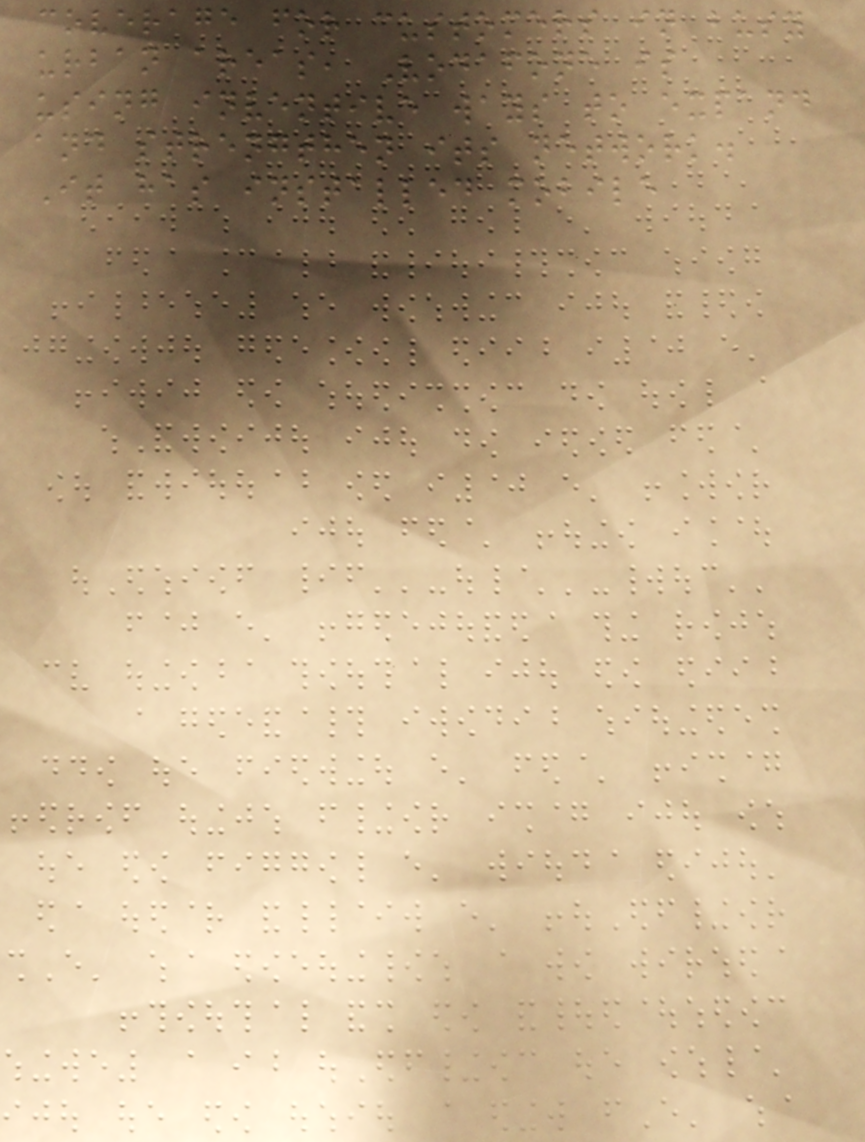coverage for customers in busy
urban areas, Vodafone is
using inventive ways to expand
and strengthen its network.
It has installed mobile
